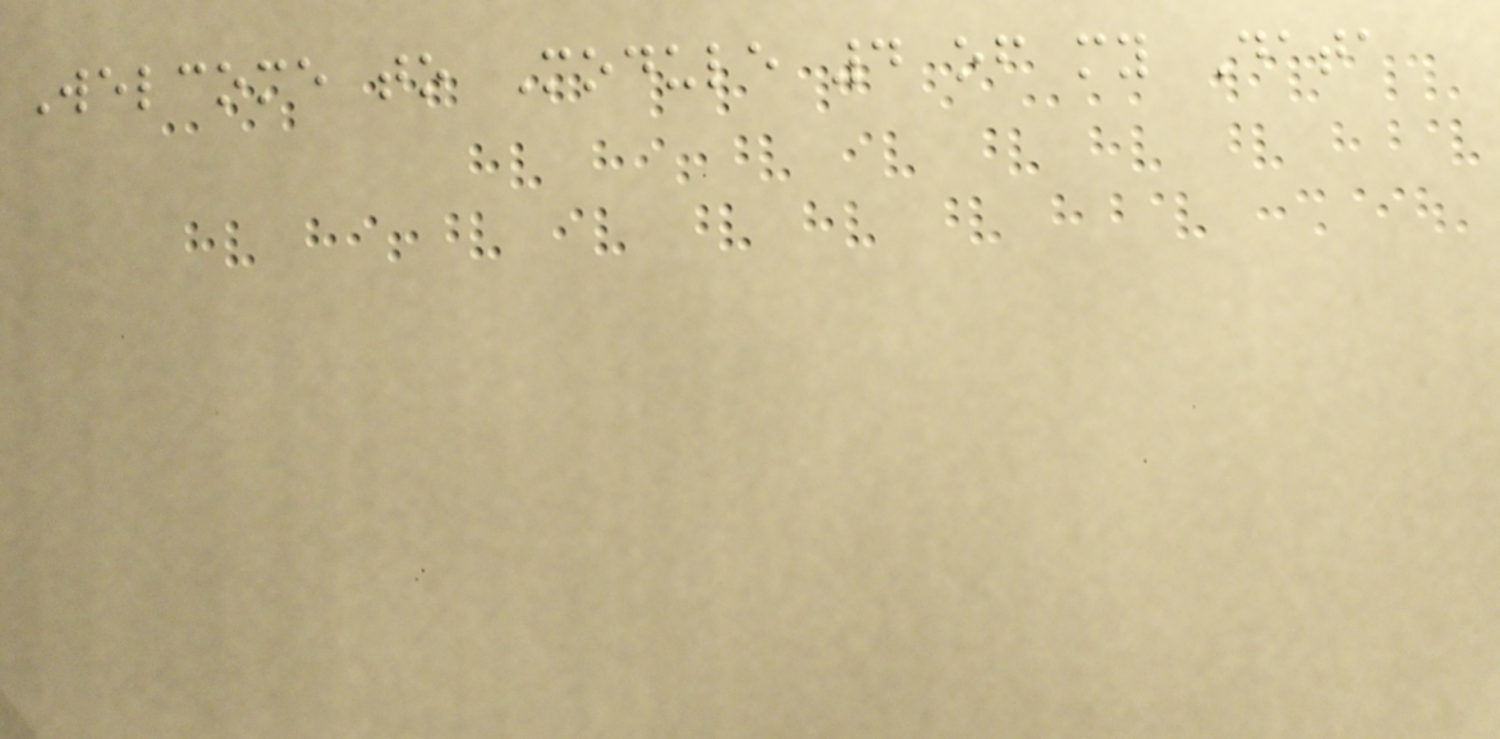Welcome to Module 4 of my Data
